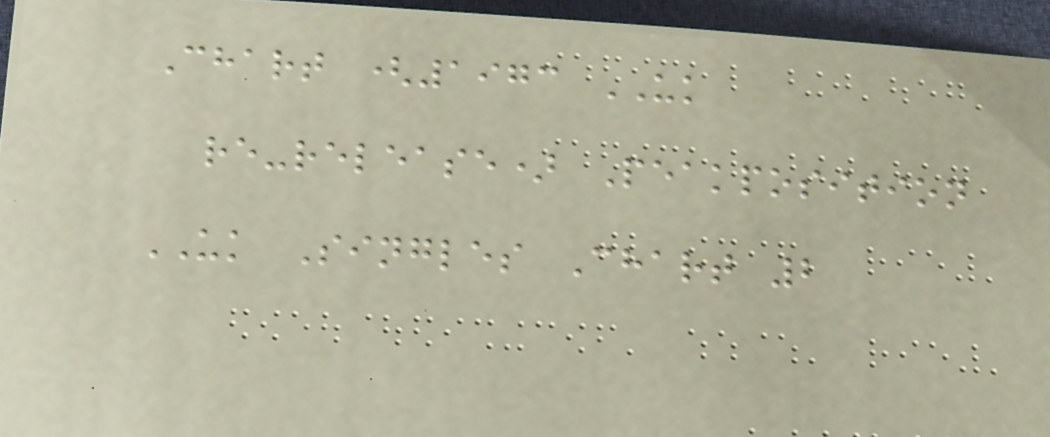Chart (1973 UK
re-release) Peakposition
UK Singles Chart 2
